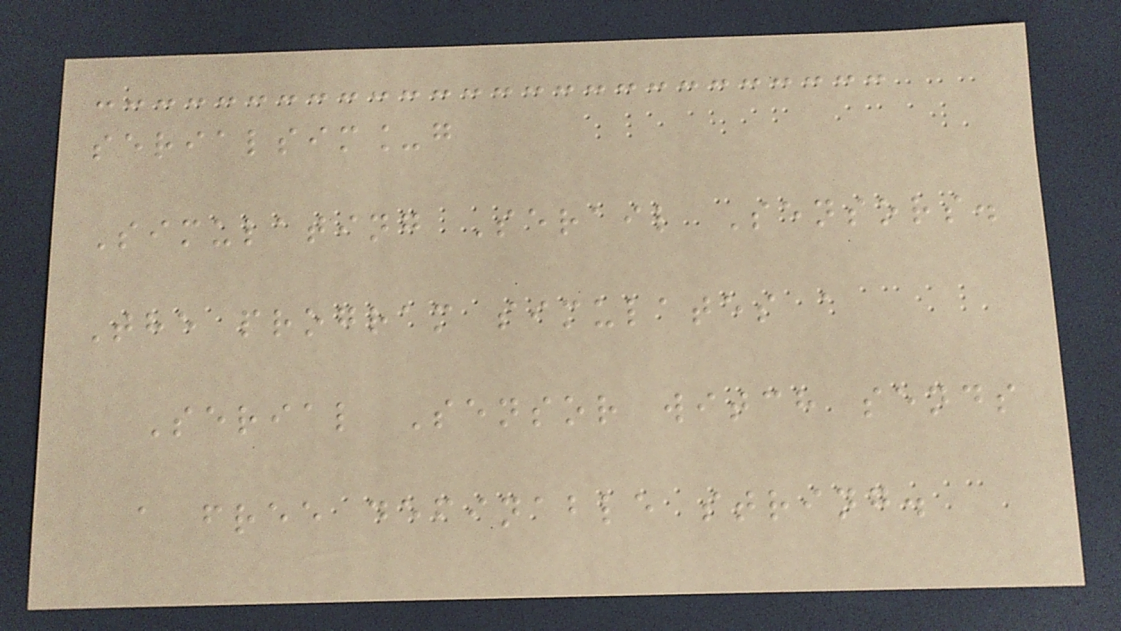serialsim_g
Simulating Serail Sensors.
The program simulates a
Serial Sensor witch sends
a free definable string.
